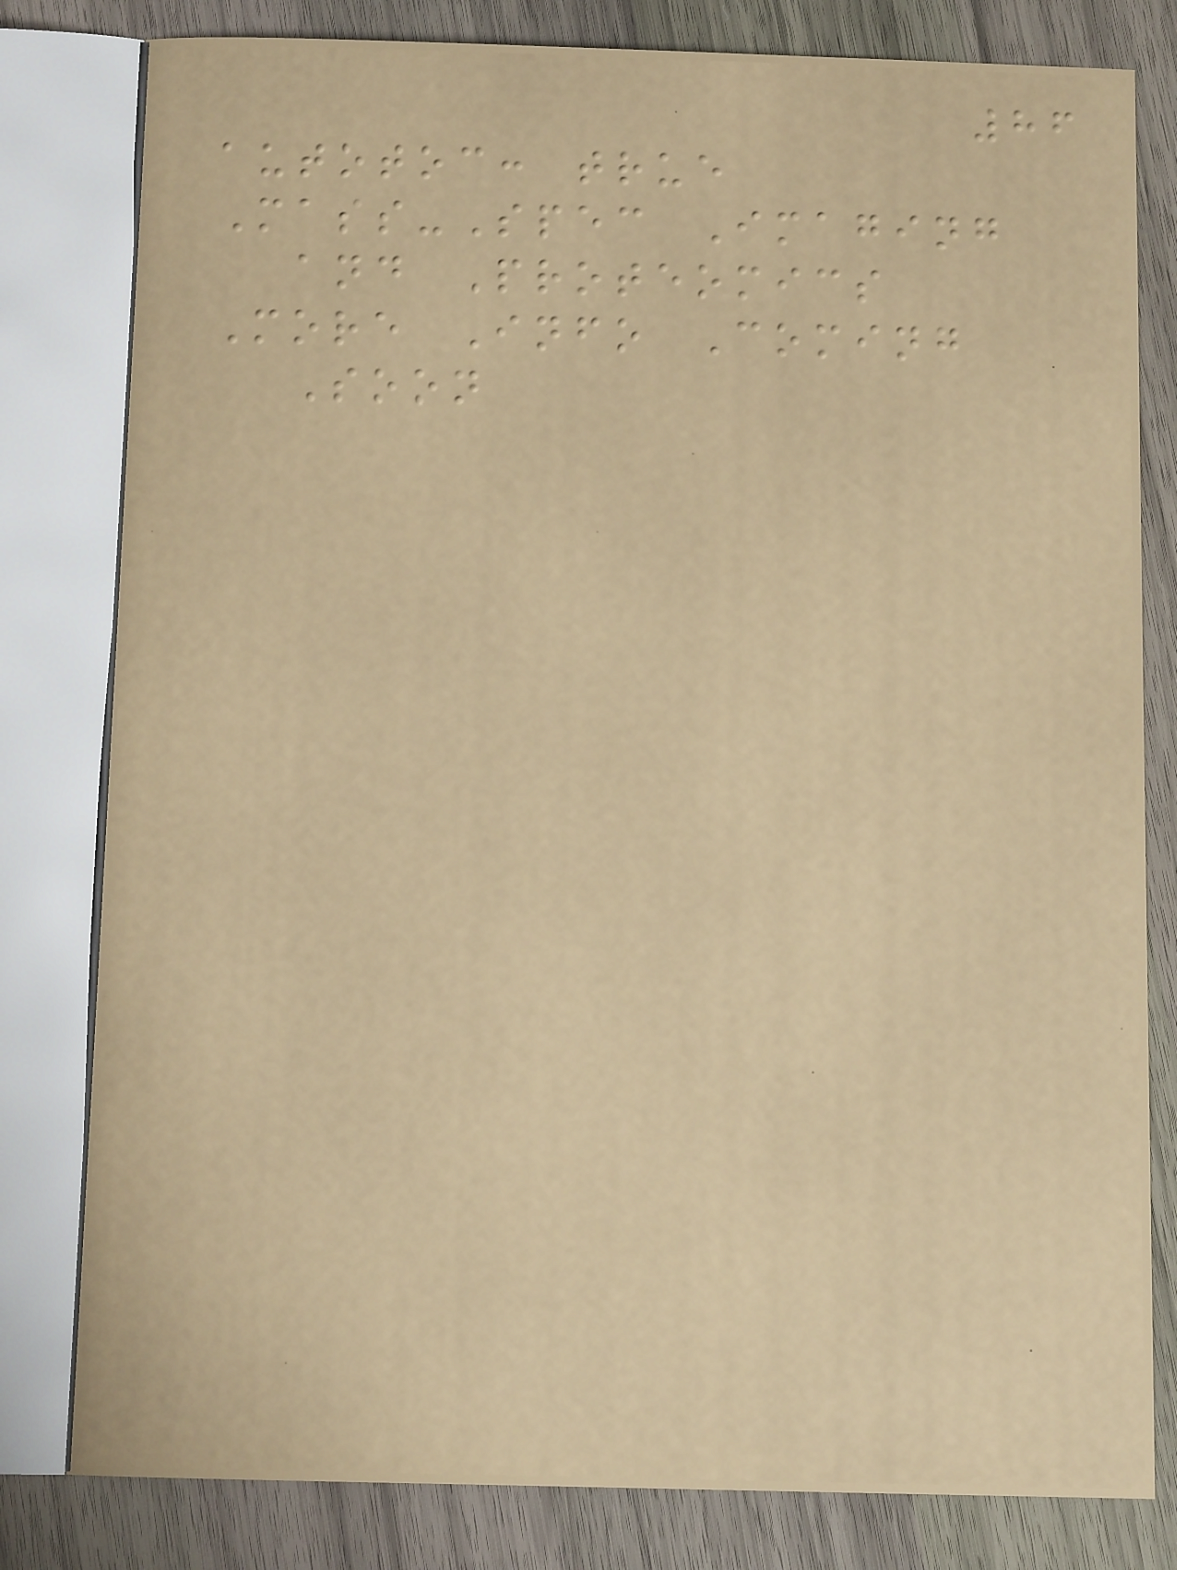86
autotoc: true
Mass-Spec Imaging
and Proteomics
More Info Coming
Soon
